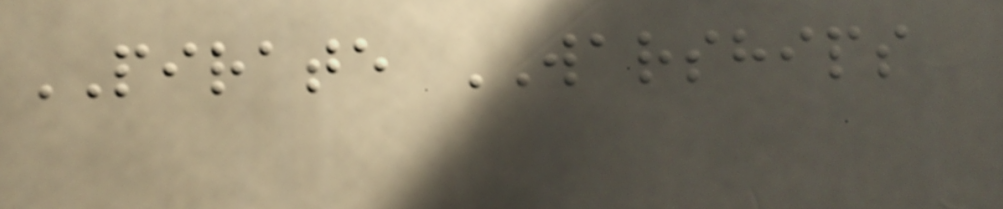PIRATE WARSHIPS
